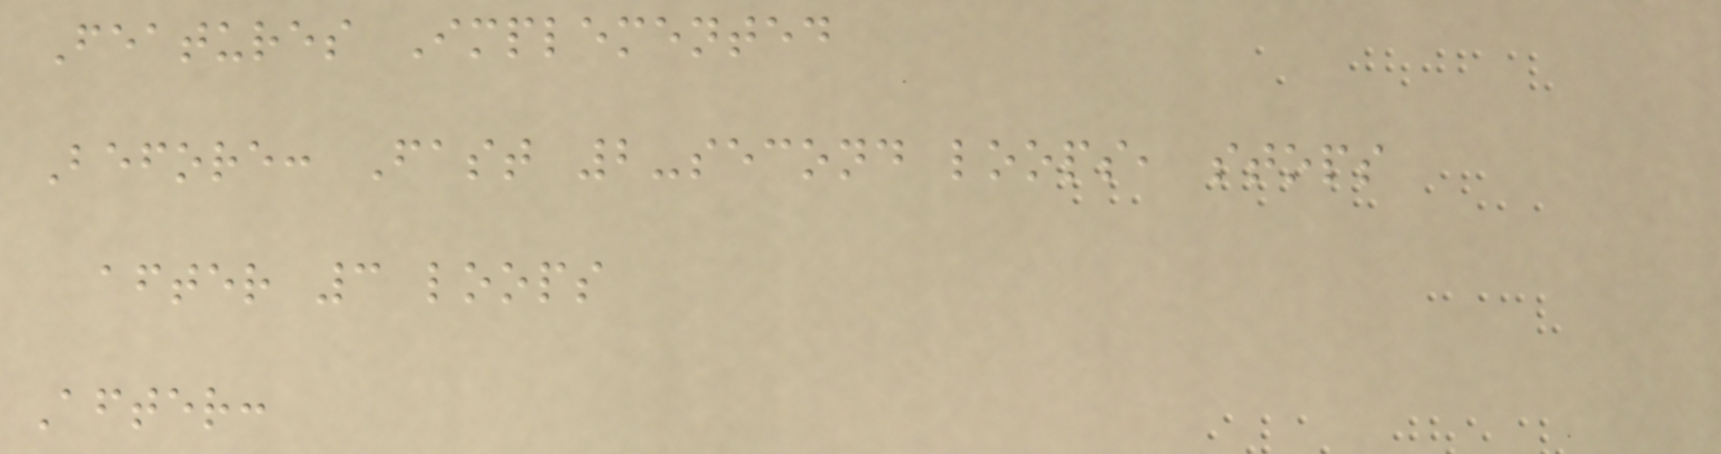Features Implemented
Before: Fast 2-second loops, stops
after 3 loops
After:
